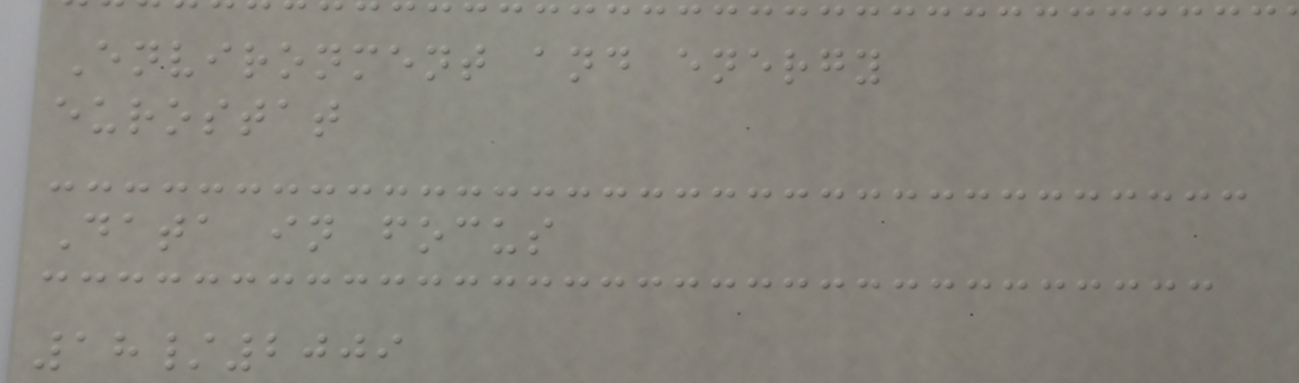Environment and energy
eurostat
Data in focus
18/2009
